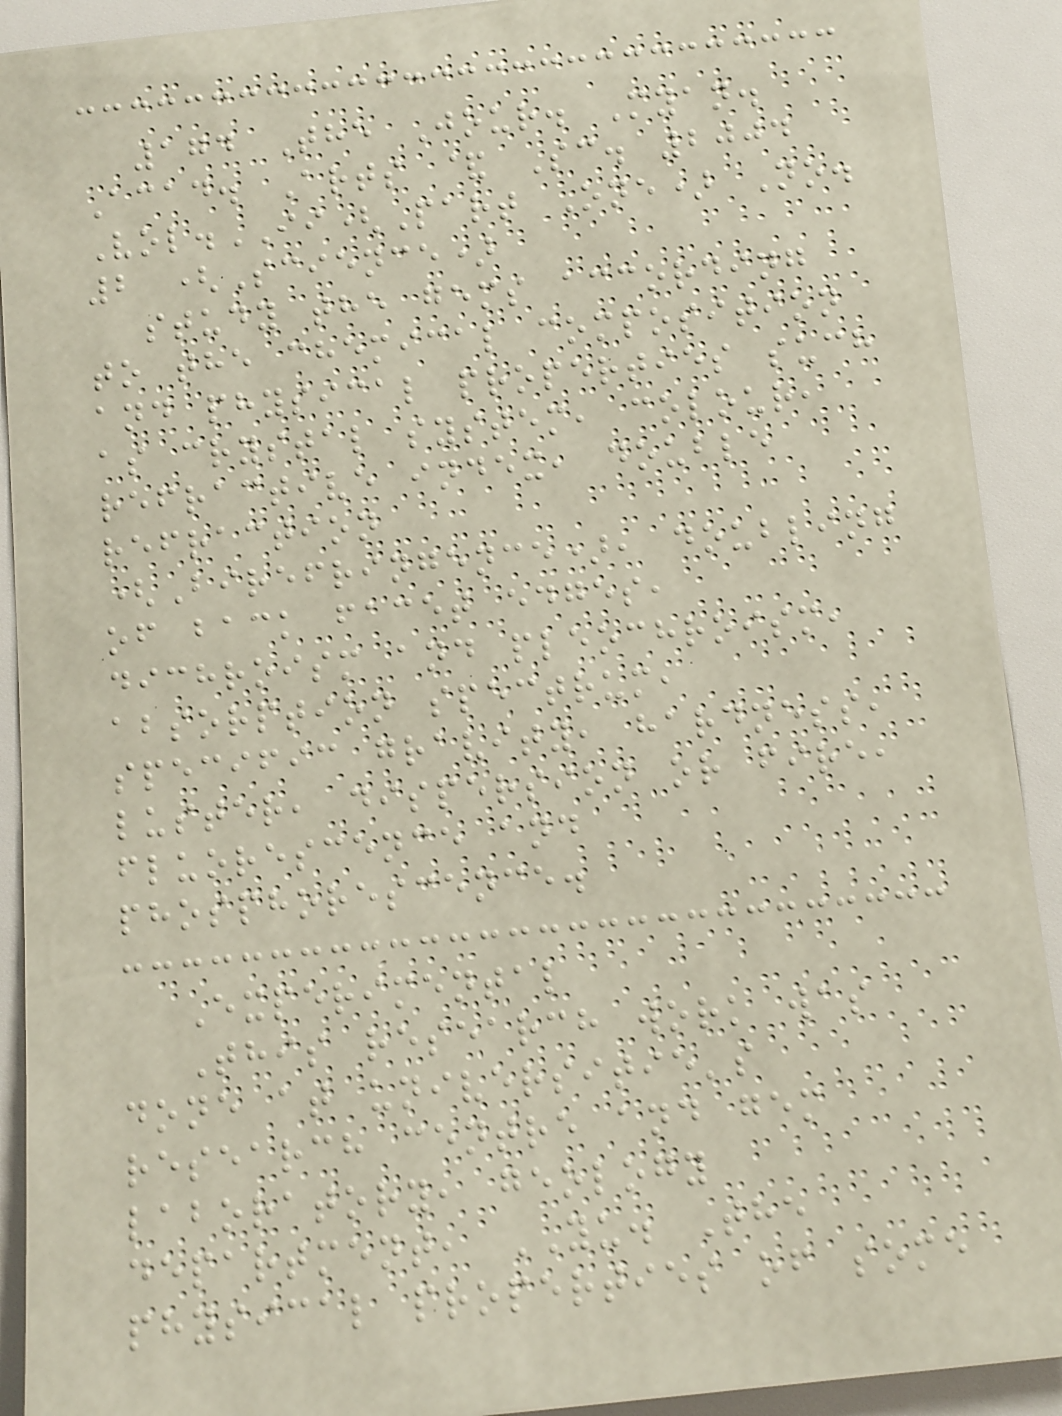174 The Jour. Myan.
Acad. Arts & Sc. 2004
Vol.II(Part One) No.
2 (Science)
study the gems according
to the chemical composition
and physical properties such
as crystal system, colour,
refractive index, double
refraction
(Birefringence), doubling
of back facet edges,
dichroism and pleochroism,
absorption spectrum,
specific gravity, hardness,
luster, dispersion or fire,
fluorescence and
phosphorescence.
Experimental
This research work was
done at universitie's
research centre and gem
laboratory, geology
department, YU. The
physical properties of some
